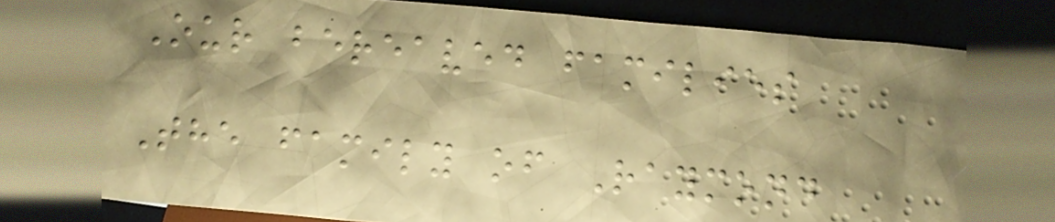Our bereaved families
The family of Raymond
